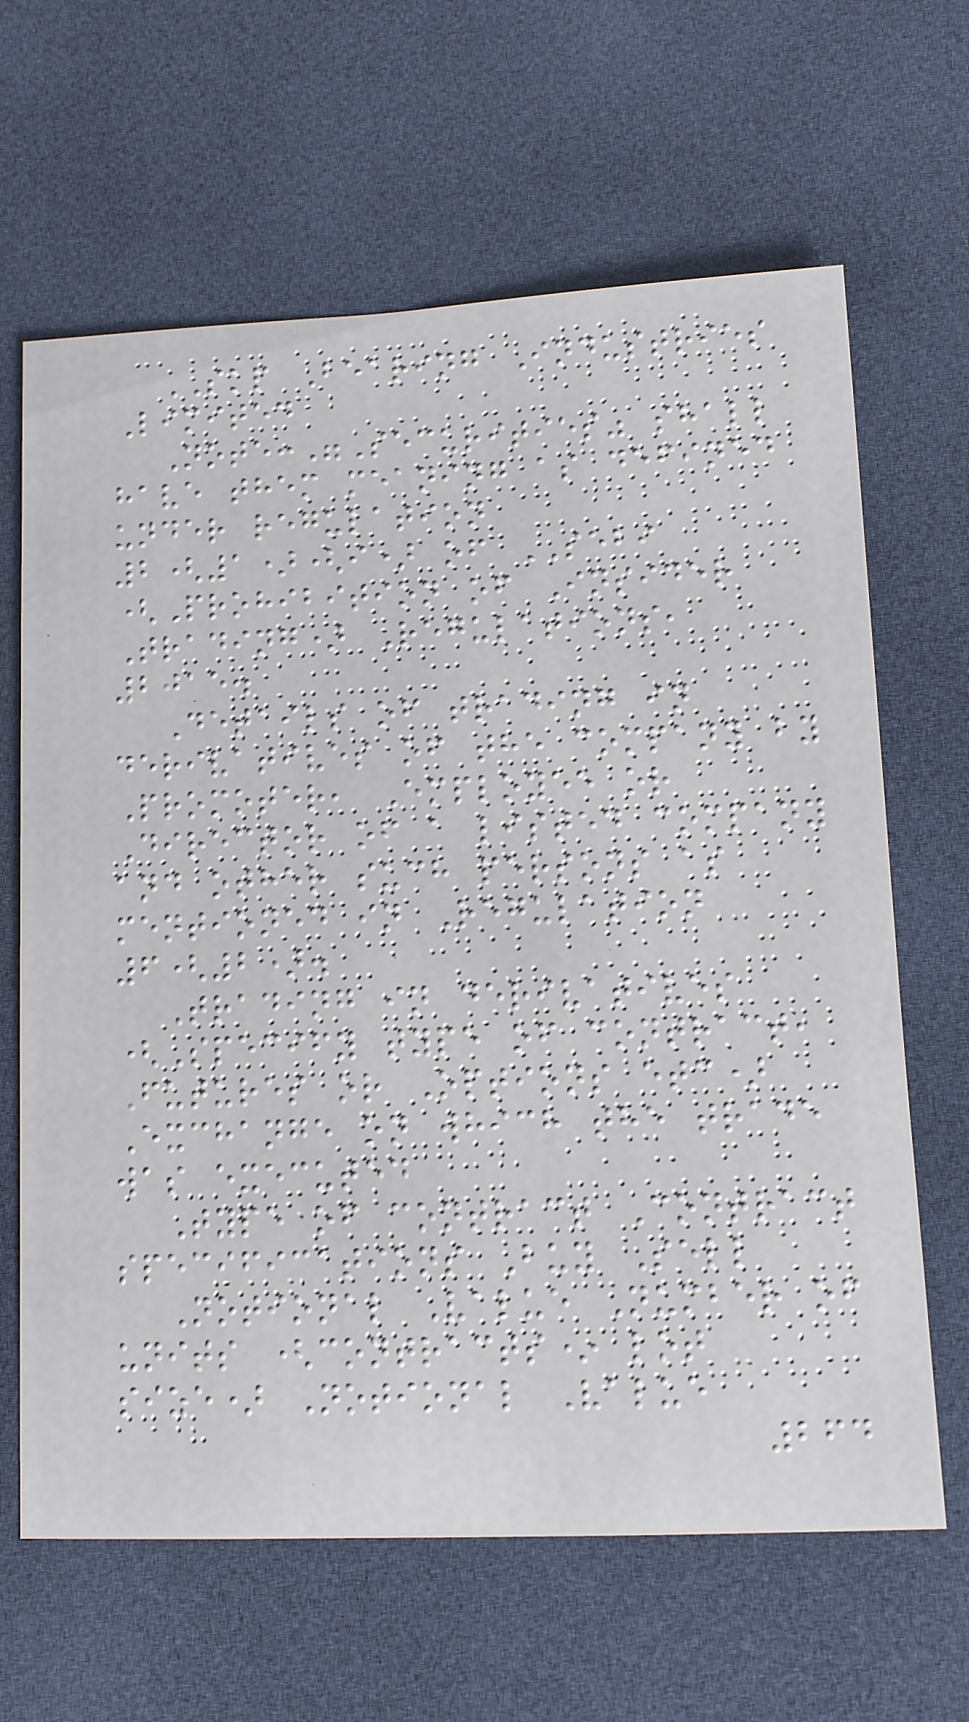SKP Bearing Industries
Limited
Note:"Securities" shall
have them meaning as defined
under regulation
2(1)(i) of SEBI
(Prohibition of Insider
Trading) Regulations,
2015.
Details of trading in
derivatives of the company by
Promoter, Employee or
Director of a listed company
and other such persons as
mentioned in Regulation
6(2).
Trading in derivatives
(Specify type of contract,
Futures or Options etc)
Exchange on which the trade
was executed
Type of contract Contract
specifications Buy Sell
Notional Value Number of
units (contracts* lot
size) Notional Value
264
